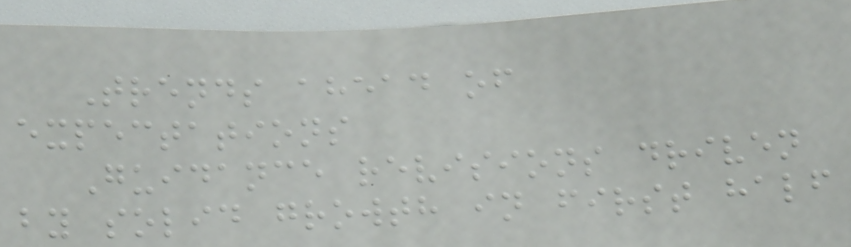Trends ahead of
expectations
Guidance revisions driven
by solid growth in first half
